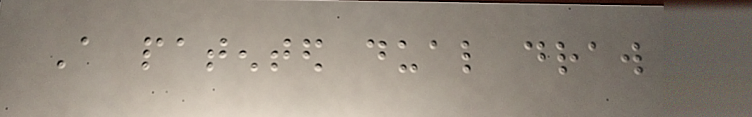A patented dual draw
